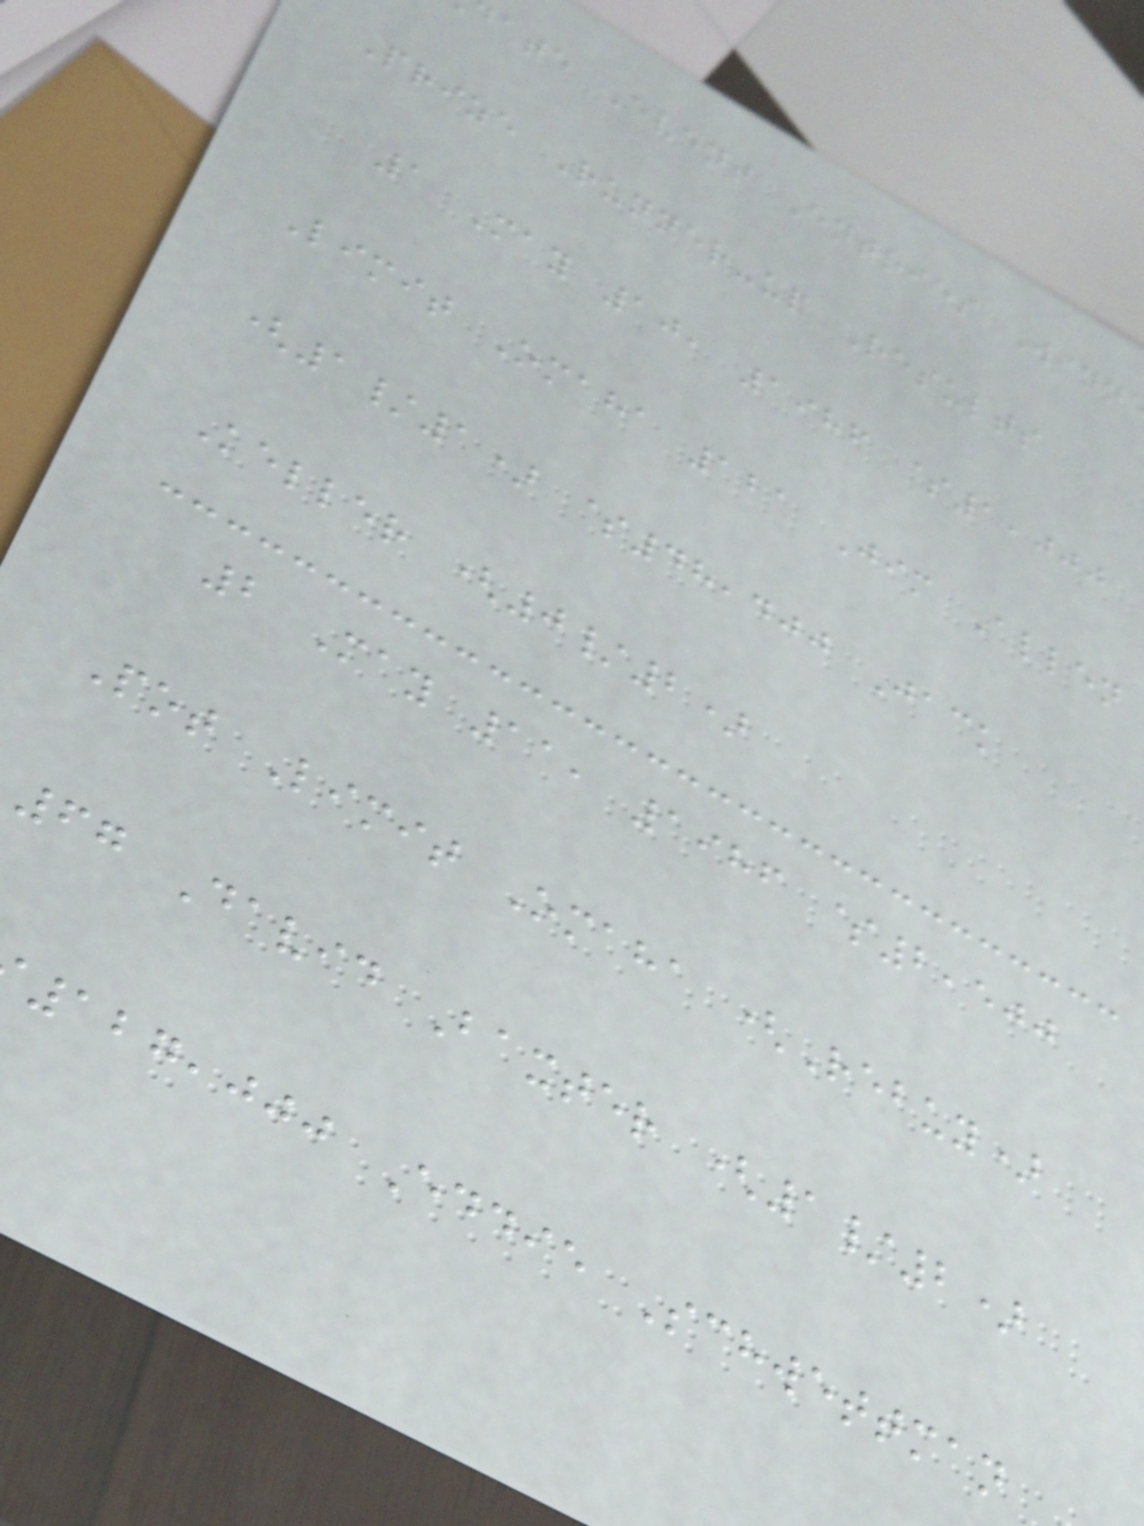ate Event Entries Winn
Prize Runner-up Results
1 May 10, 1986 $1,000
Limit Omaha 121 Jim Allen
(1/1) $48,400 Jack
Keller (0/2)
2 May 11, 1986 $2,500
Pot Limit Omaha (Rebuy)
67 David Baxter (1/2)
127,000 Eddie Schwettman
